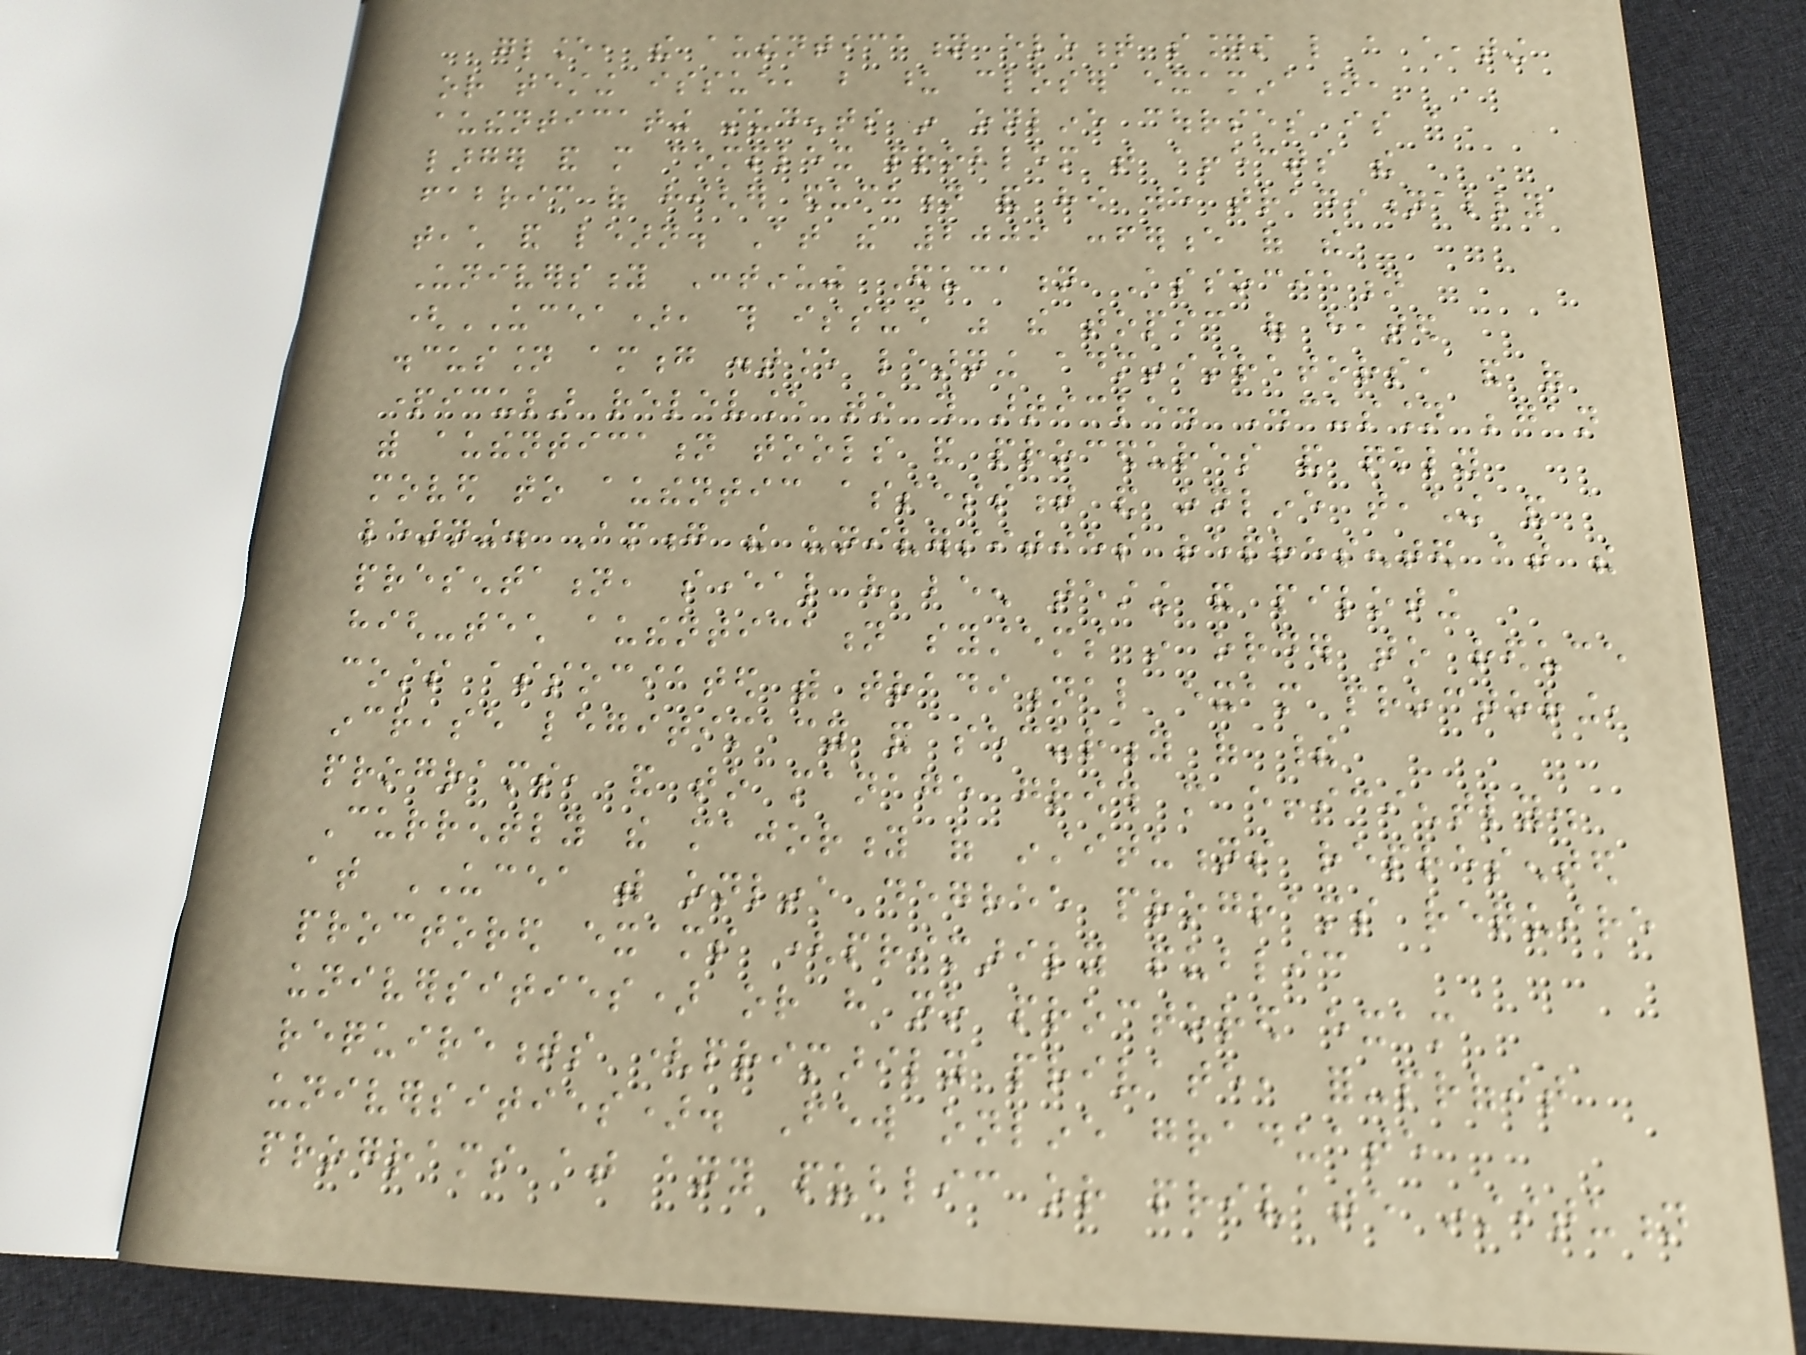glance, the authentication element sounds like a cheating
or testing issue, but upon closer examination,
authenticating students in online courses is a
larger and more complex problem that affects the
fabric of higher education and how we traditionally
teach and learn. At the 2009 conference of the
University Continuing Education Association
(UCEA), this issue was the topic of heated
discussion among distance learning administrators, and of
particular relevance to this article. Discussion began
with authentication tools and procedures and quickly
moved to authentic assessment and online teaching and
learning. Among the universities represented at the
presentation, several have been testing and piloting
high-tech authentication systems in order to reduce
costs associated with traditional exam proctoring,
increase legitimacy and security of their
programs, and to manage growth more efficiently.
Currently the majority of institutions represented
at UCEA with online degree programs require
proctored exams (primarily public
universities) or have no proctored exam
requirements (primarily private, for-profit
universities). Few online graduate
programs at any public or private institution
